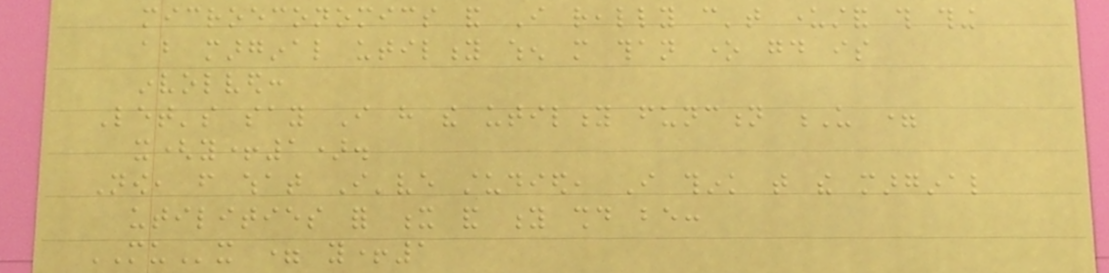microeconomics and I really can't understand this thing
about marginal utility when more than one good is
involved:
Let's say I have the utility function U =
x(y+1).
Now, from what I've studied, I think that the marginal
utilities for x and y should be:
MUx = y+1
